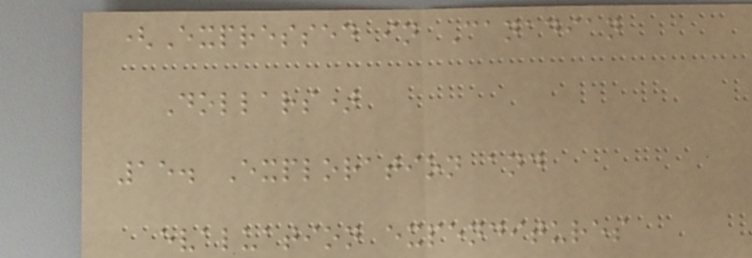(Expressed in Canadian
Dollars)
15. Exploration and
evaluation expenditures
